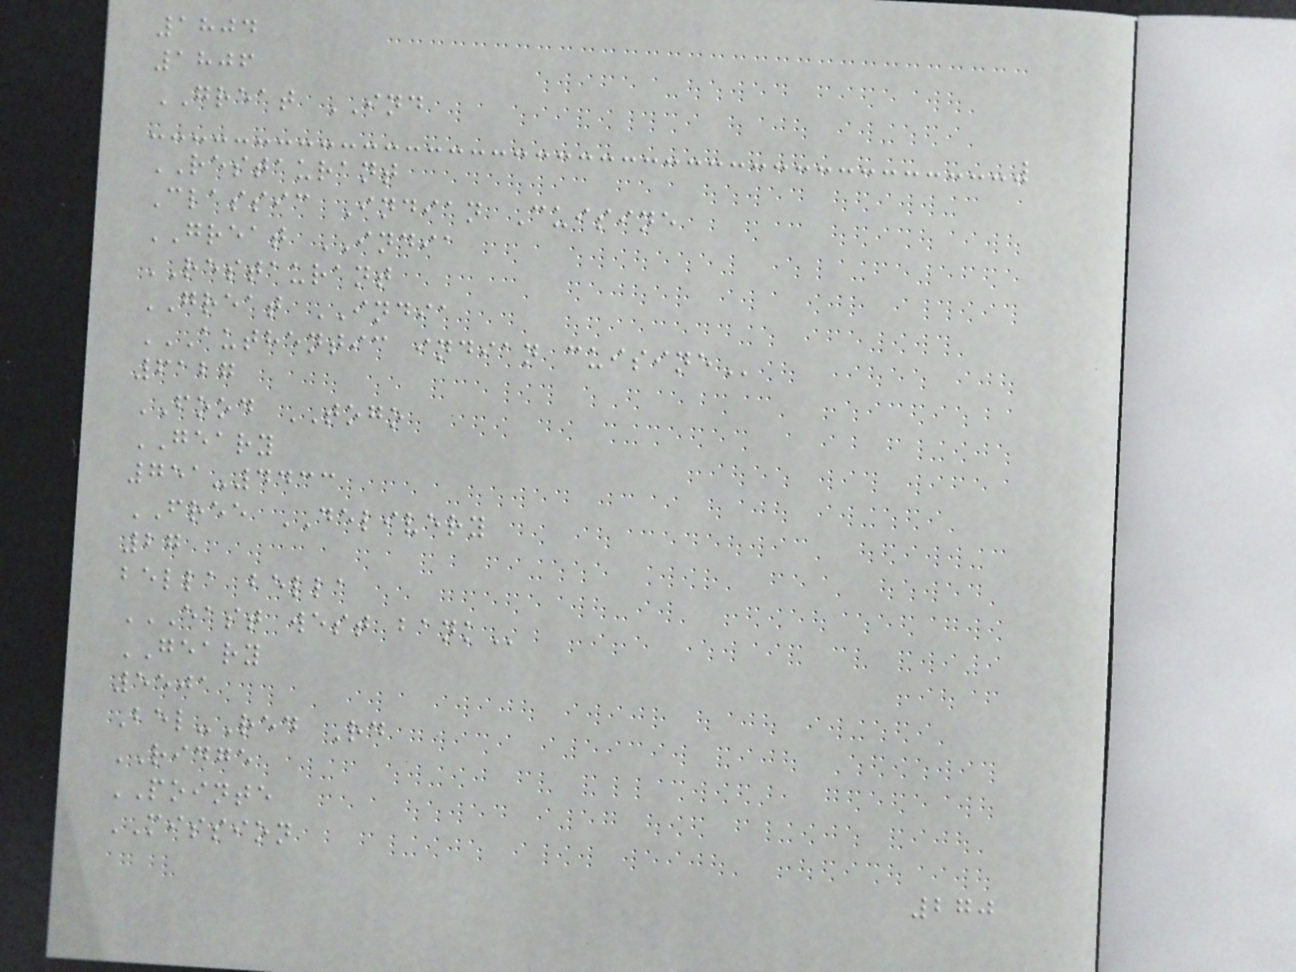1804
1806
GREAT IND
RESTAURANT
Classic Indian Cuisine
GREAT INDIA
RESTAURANT
GREAT INDIA
AUTHENTIC INDIAN CUISINE
6127
FOOD TOGO
GEARY
751-4433
FREE DELIVERY
27
bella bella
EAST WEST BANK
GEARY
5501
Bel-Red Rd
RIDGE
POINTE
MISSION
270
